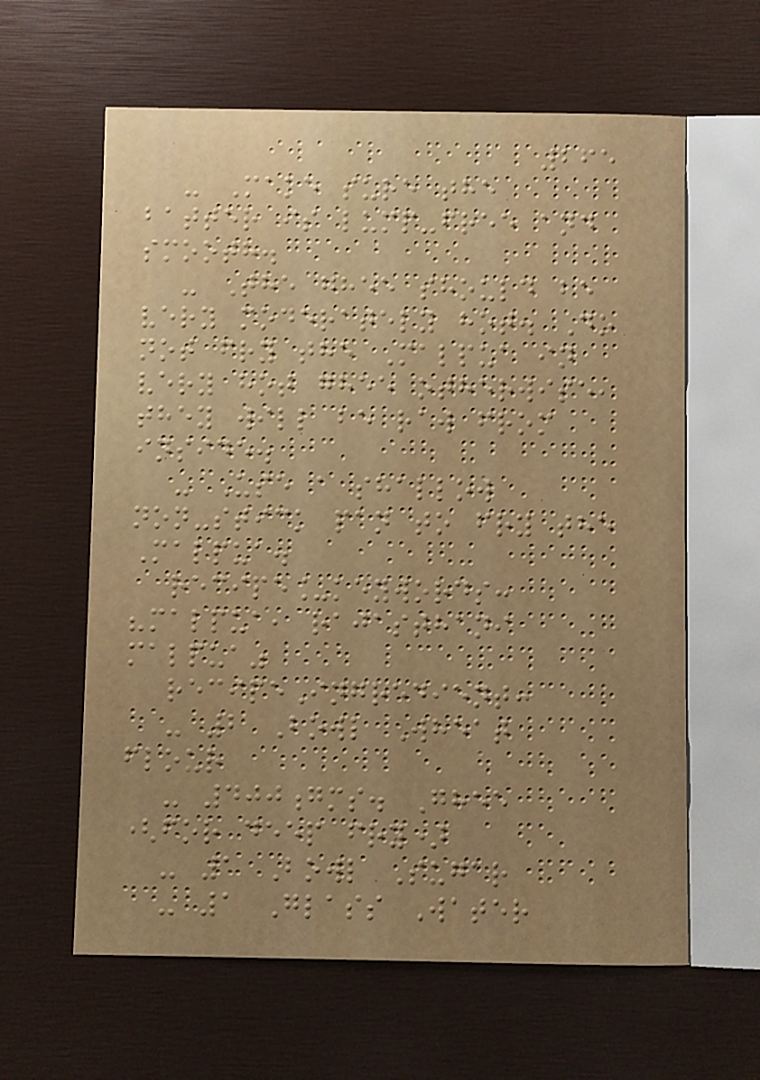265
- Make sure the
batter is lump-free and
smooth.
- The ghee should be
very moderately hot. Do
not fry the Malpua in
very hot ghee otherwise,
they will be raw from
inside.
- Use a shallow
non-stick pan to fry the
Malpua.
recipe_keywords:
"malpua, rajasthani
malpua"
recipeIngredient:
- 2 Bowl Wheat
flour
- 400gms. Ghee
(for deep fry)
- 1 Bowl Sugar
- 1 Glass Water
